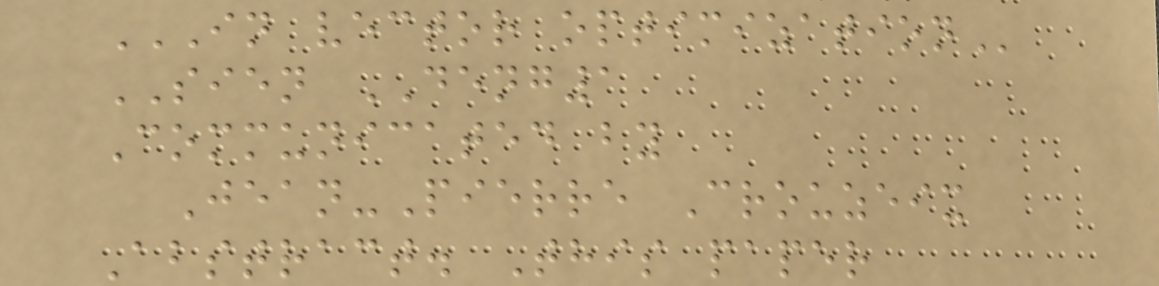IN VECTOR OPTIMIZATION
SIEN DENG1
Communicated by
Jean-Pierre Crouzeix
Abstract. This paper
